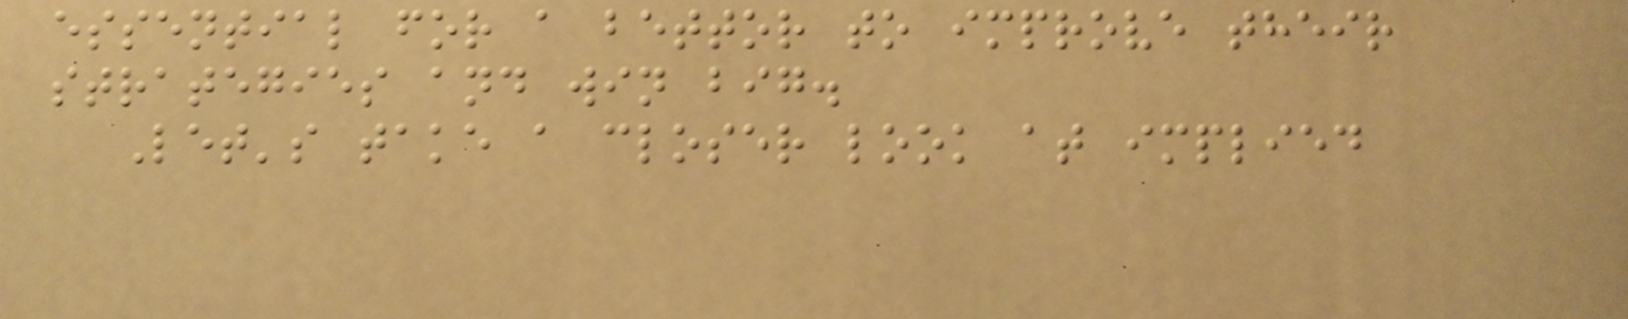essential for a bettor to improve their
strategies and win big.
Let's take a closer look at implied
